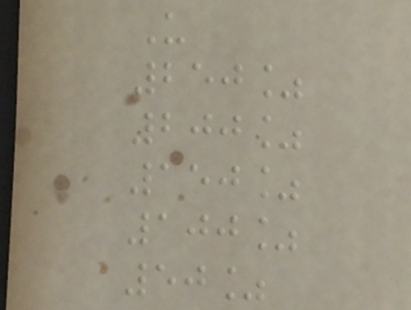U
250%
200%
150%
100%
50%
